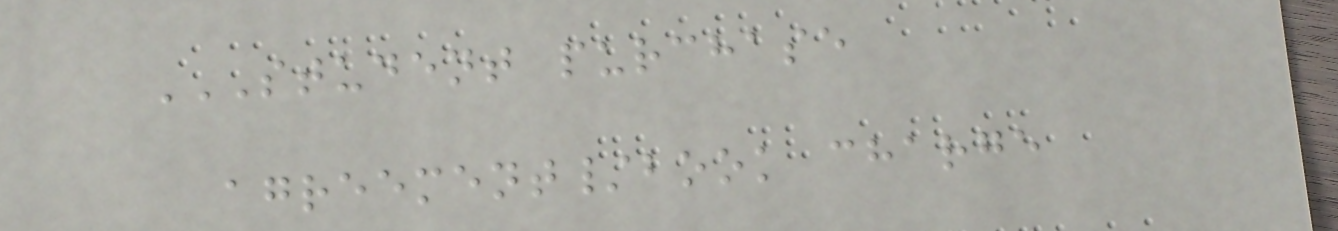STUDENT PURCHASE
AGREEMENT/BOOK CHARGE
